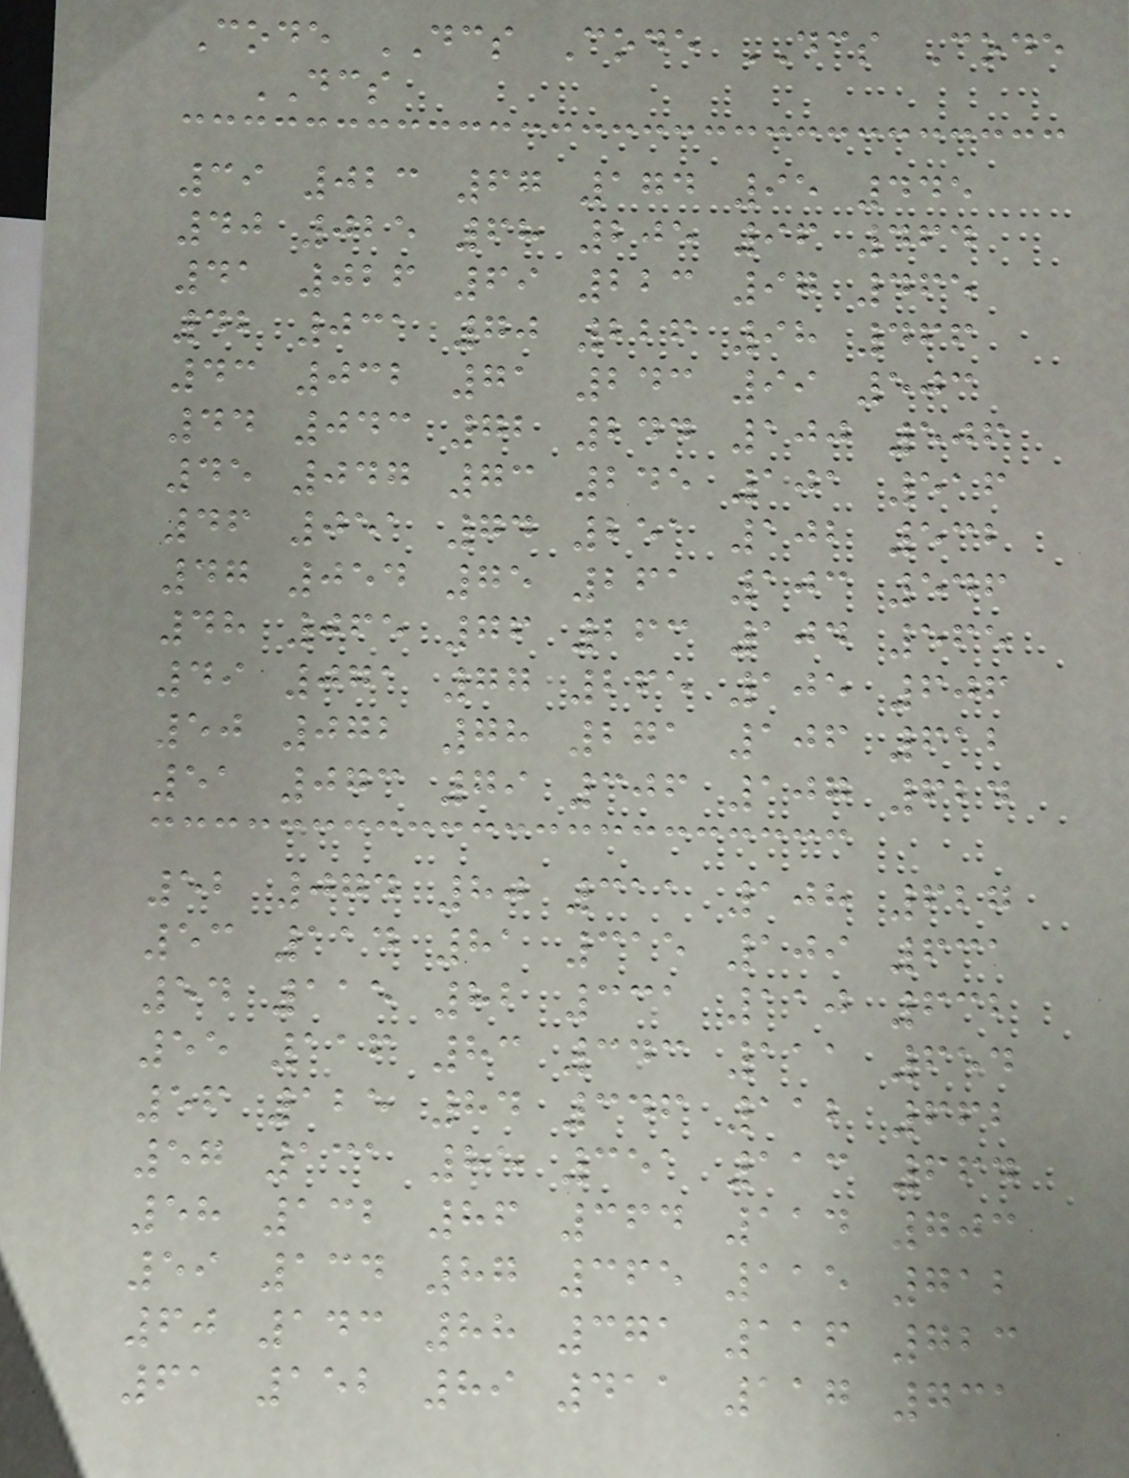Code DCS Code DCS Code
DCS
39 023 67 174 95 445
40 025 68 205 96 464
41 026 69 223 97 465
42 031 70 226 98 466
43 032 71 243 99 503
44 043 72 244 100 506
45 047 73 245 101 516
46 051 74 251 102 532
47 054 75 261 103 546
48 065 76 263 104 565
49 071 77 265 105 606
50 072 78 271 106 612
51 073 79 306 107 624
52 074 80 311 108 627
53 114 81 315 109 631
54 115 82 331 110 632
55 116 83 343 111 654
56 125 84 346 112 662
57 131 85 351 113 664
58 132 86 364 114 703
59 134 87 365 115 712
60 143 88 371 116 723
61 152 89 411 117 731
